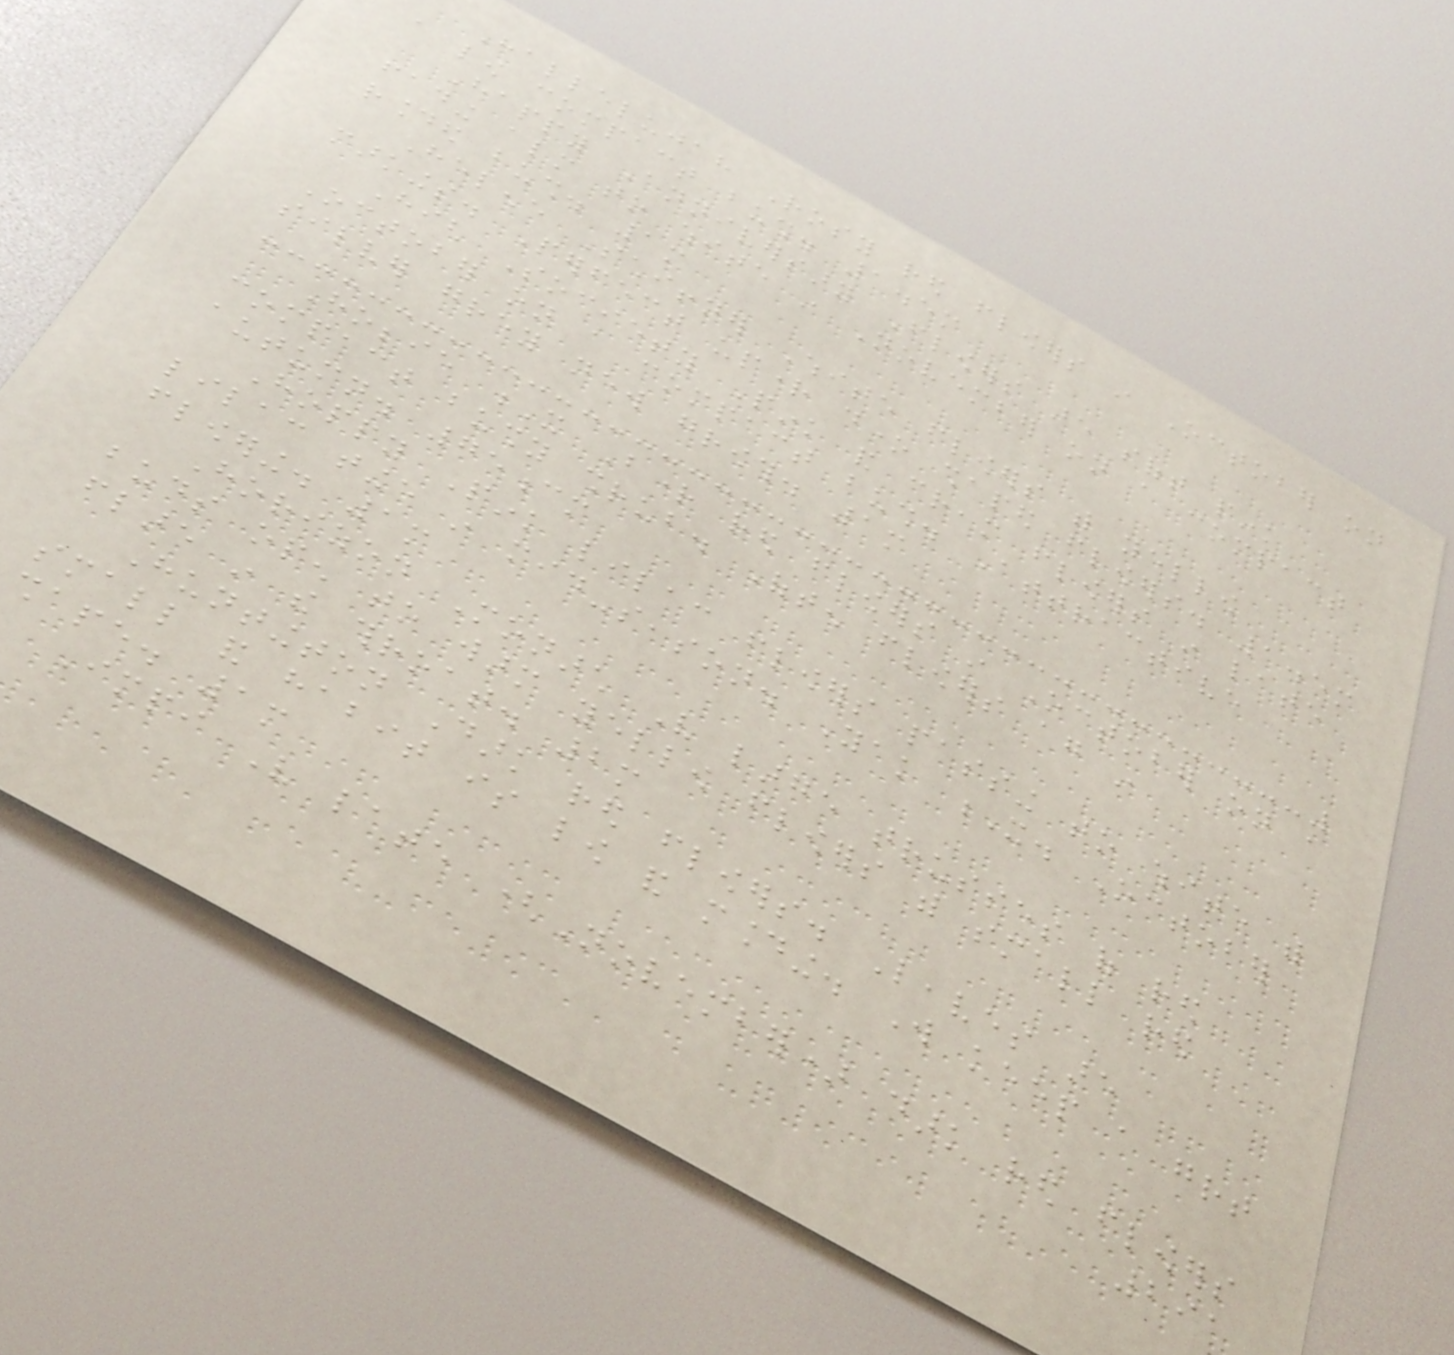Hallelujah Rosy red flowers in October on
a low compact bush. 1.5m
Happy Anniversary Flowers are soft pink
fading almost to white in November on a compact
rounded bush. 1m
Helene Schiffner White flowers with yellow
markings. Perfect upright done shaped flowers. 1.5m
High Society Pink and cream flowers in late
October on a compact bush. Attractive
silver grey new growth. 1m
Hobbie X Bright red flowers in October on a
compact bushy shrub. Often flowers again in
autumn. 75cm
Hoppy Pink lilac flowers passing to white with
lilac tinge in mid-season. Yak X. October
flowering. 1m
Horizon Monarch Very large trusses of red
buds open to warm yellow flowers with small red
flare in the throat. 2m
Huntington Dark red flowers. Leaves are
small and habit is low and mounding. Will keep a great
shape. 1m
Impi Very late (November) dark red flowers
291
